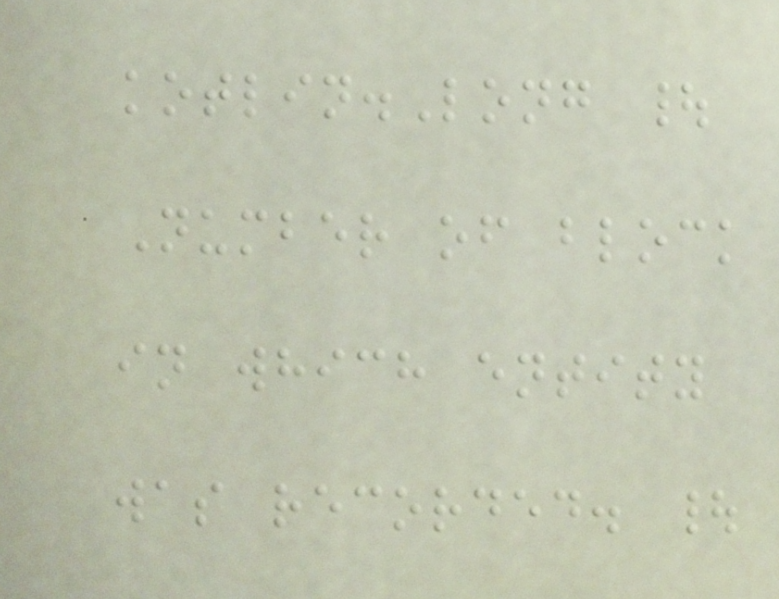kotlin.Long |
Number of block
in which entity
was recorded. |
